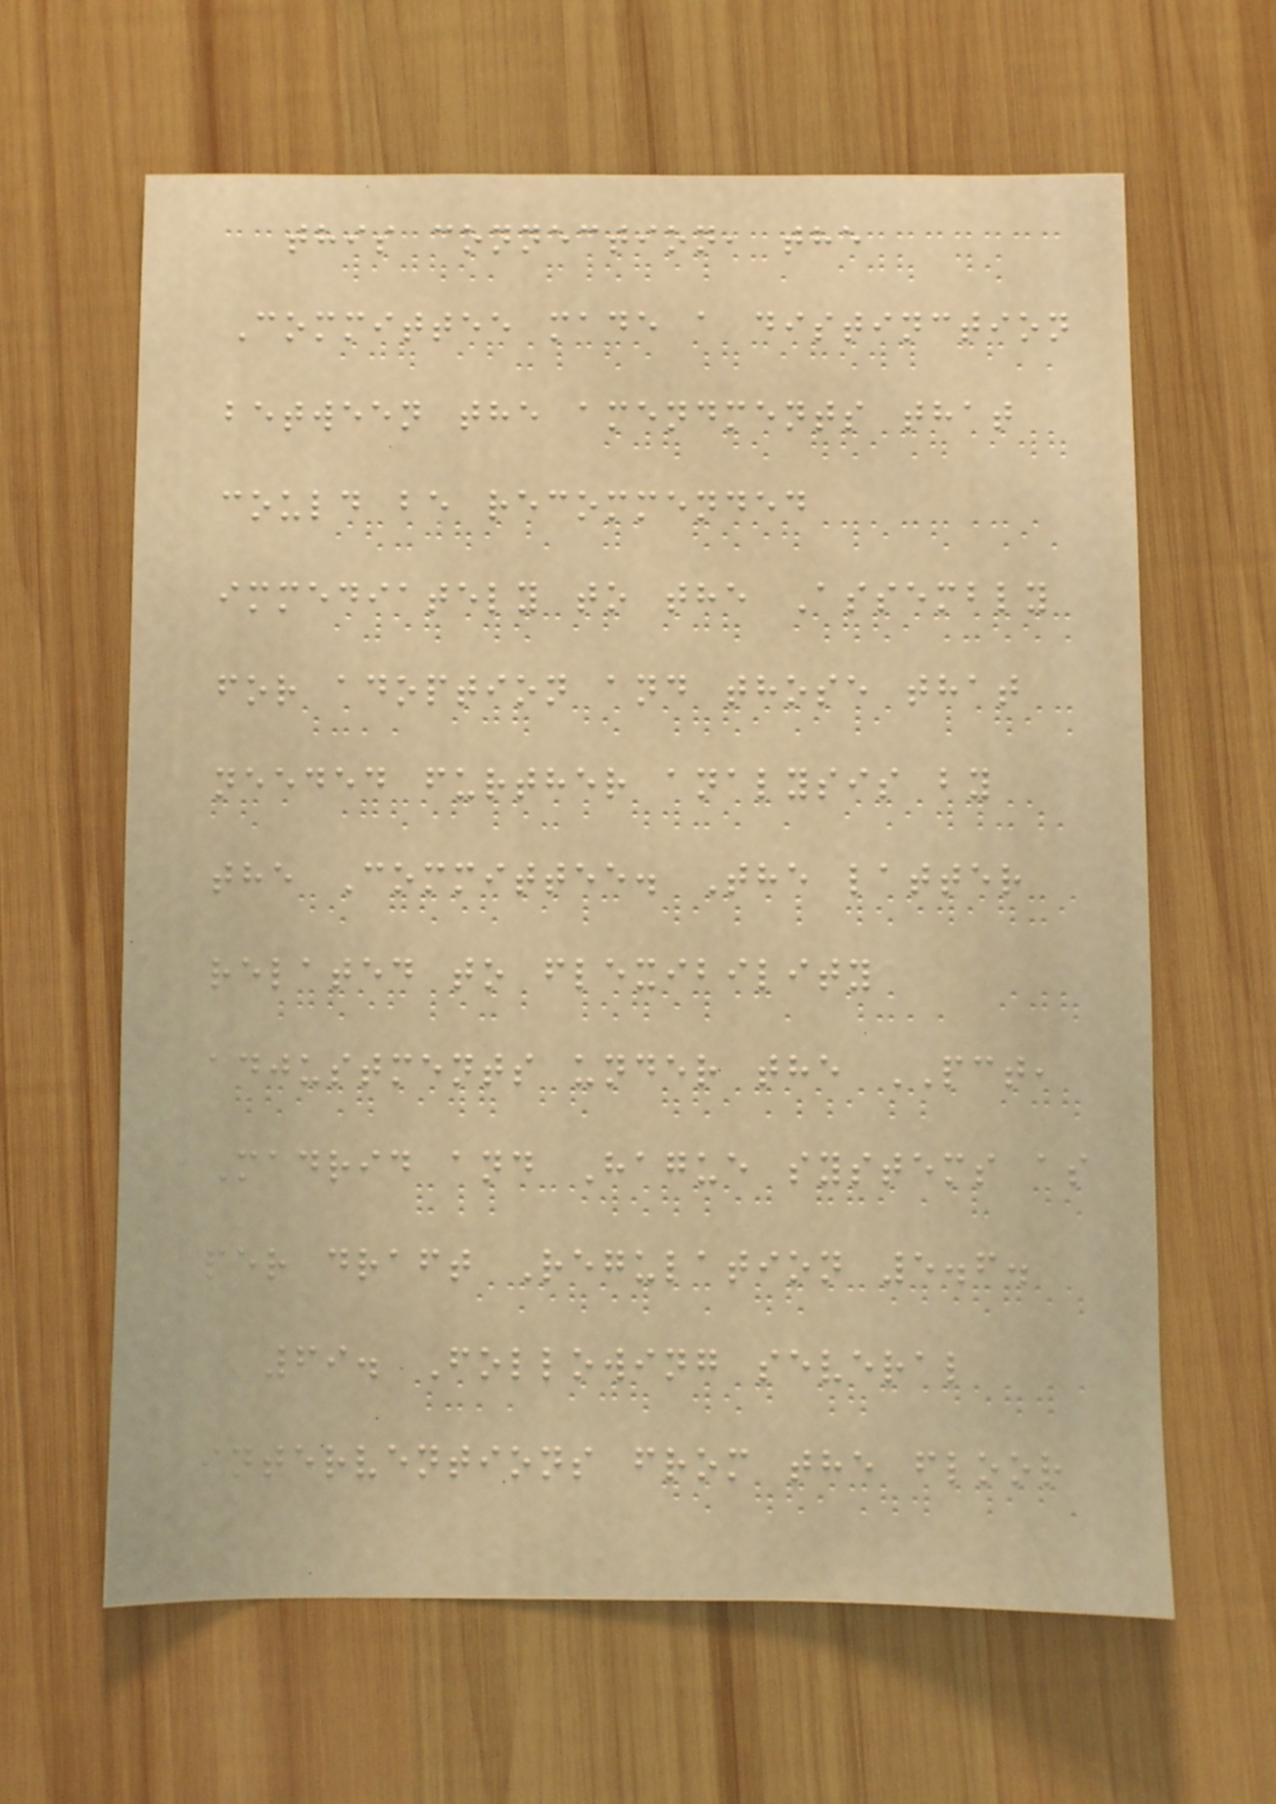this connection, the
Committee made a distinction
between the amendments that
could be recommended
immediately to the Assembly
for adoption and those that
needed further analysis by
the Committee. The latter
related to flexibility
adjustments under the PCT,
Madrid and Hague systems as
per draft Regulation 5.6.
69. Following several
interventions from the floor
